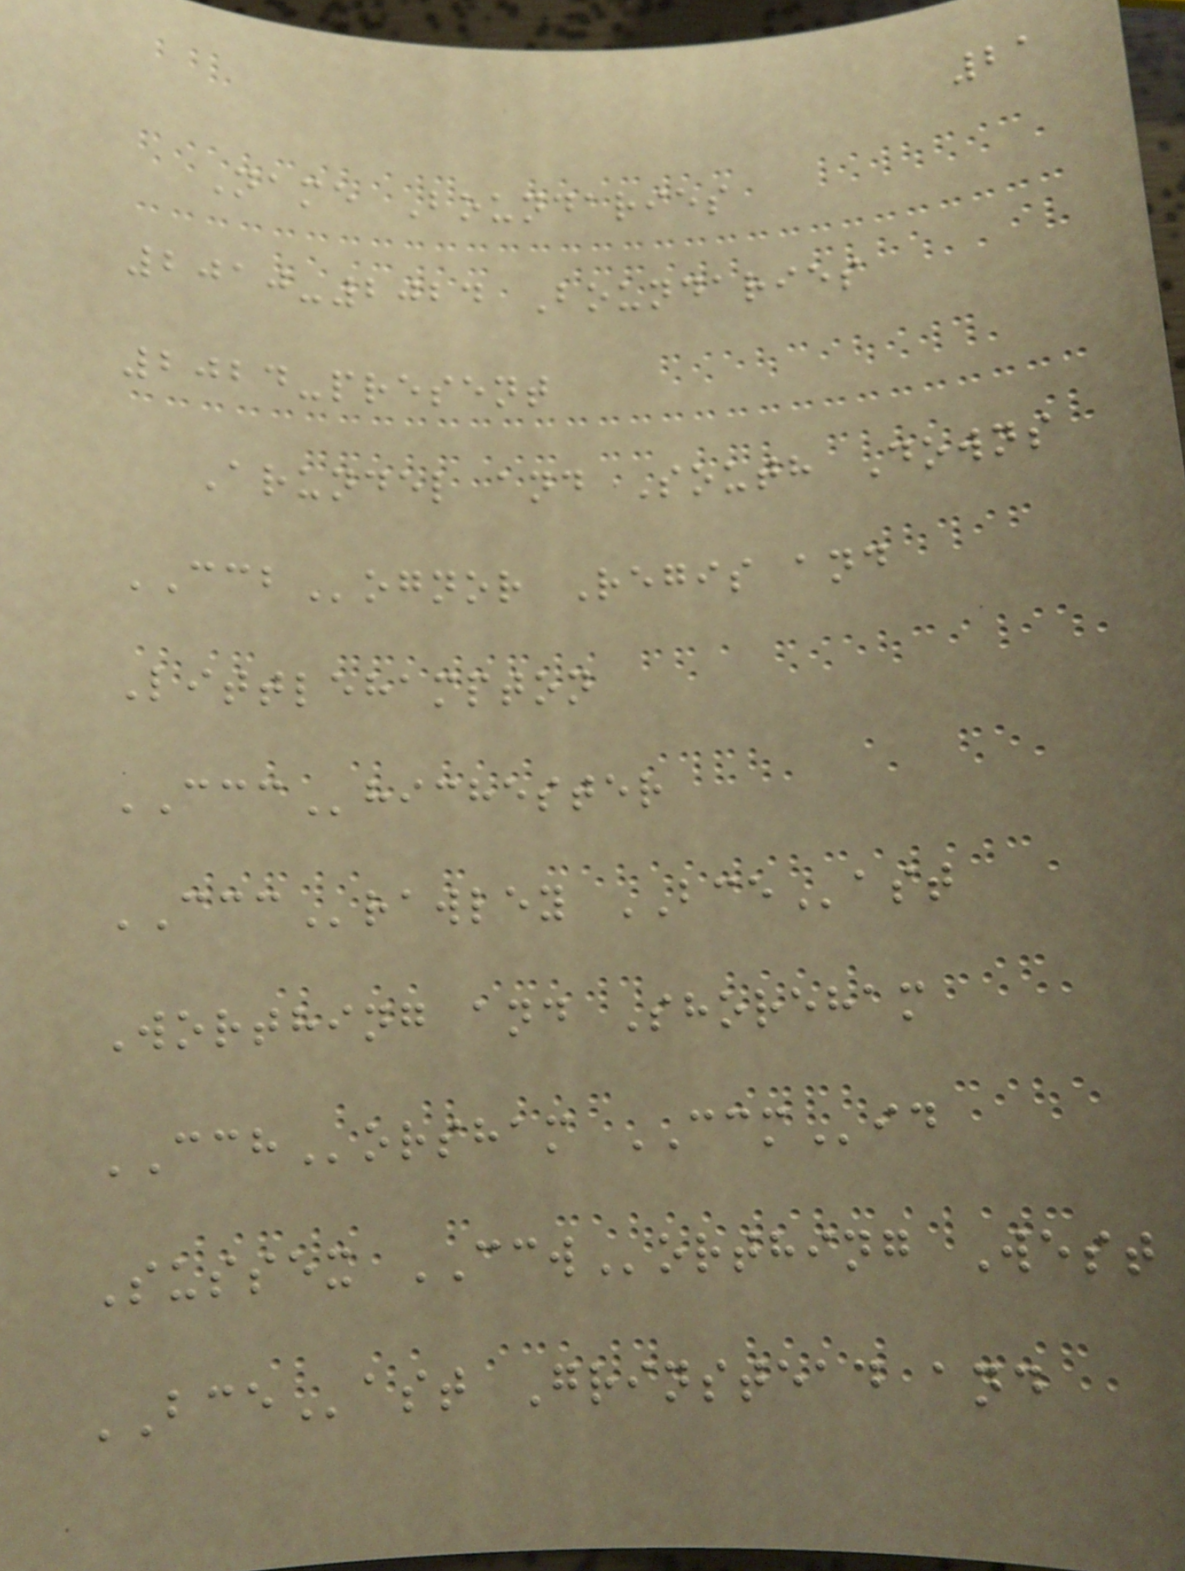21
Name Boundaries
2010-2024 Boundaries
2024-present
Arundel and South Downs
CCBognor Regis and
Littlehampton
CCChichester
CCCrawley BCEast
Worthing and Shoreham
CCHorsham CCMid
Sussex CCWorthing West
BCEast Grinstead and
